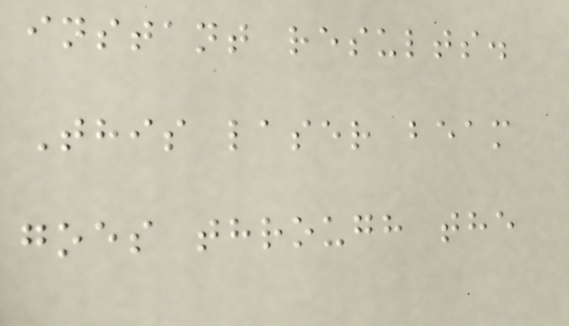instant results.
This laser beam
goes through the
